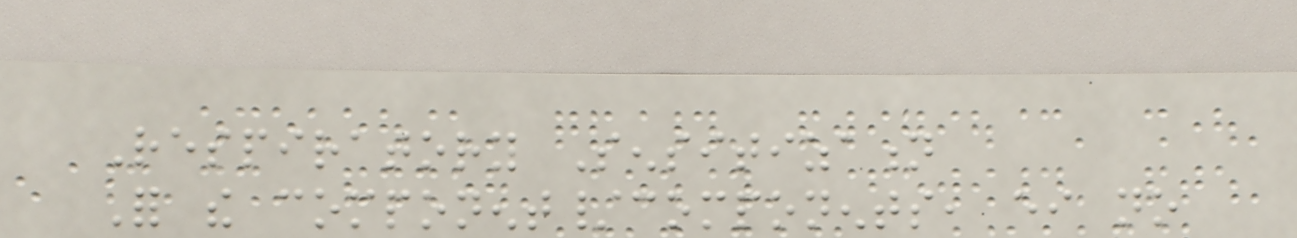Respiratory Sensitization
For the component/components, either no
